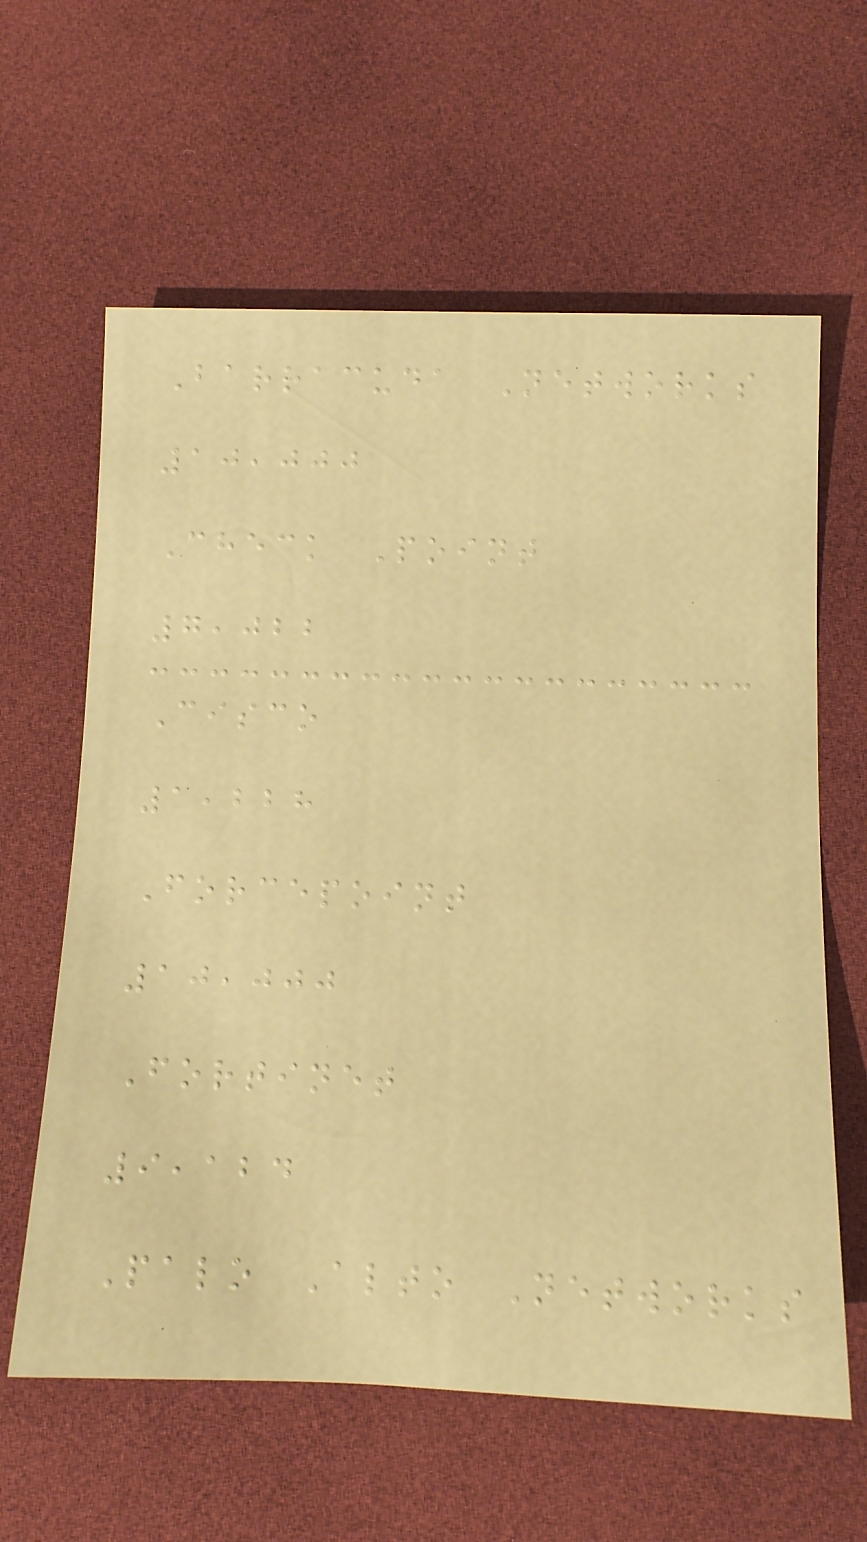Barracuda Networks
10,000
Check Point
7,022
Cisco
1,228
Forcepoint
10,000
Fortinet
9,124
Palo Alto Networks
